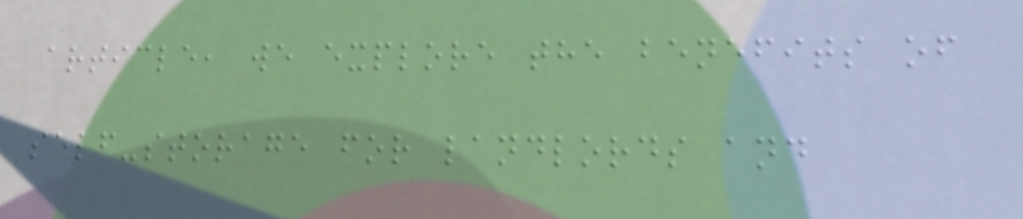article, we explore the benefits of
self-storage for landlords and
